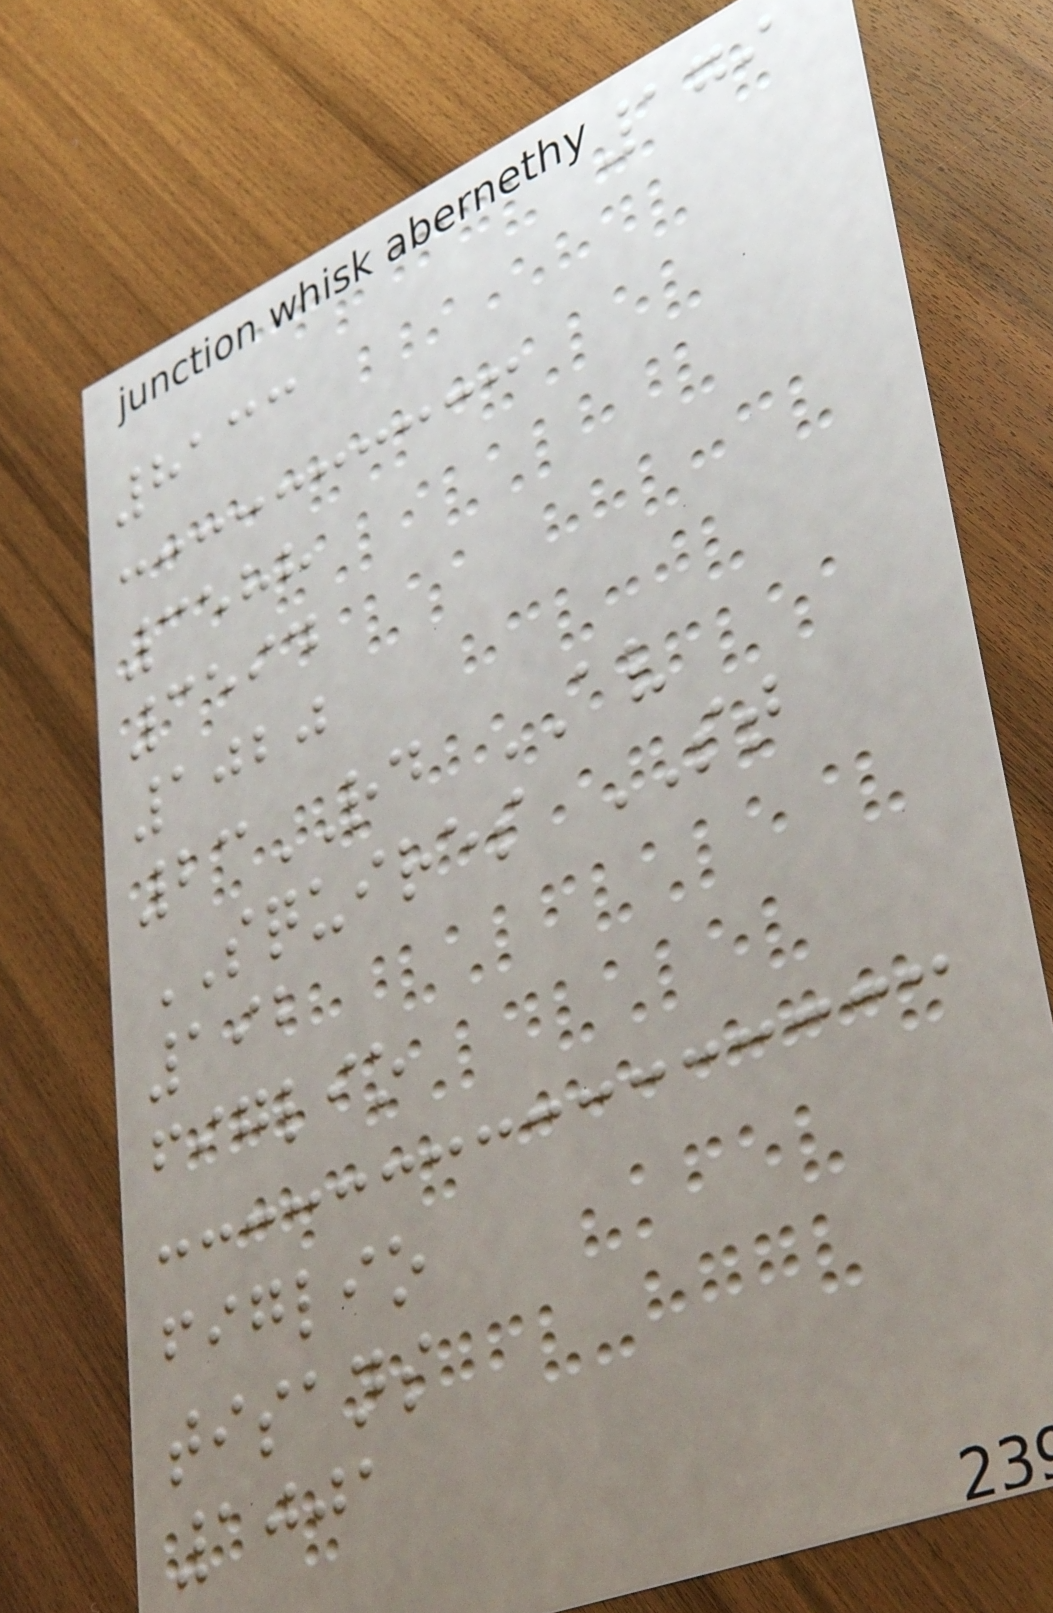179
8133
3588
3594
1020
23RD AV
SQUIRES ST
192
figlio
figlio
tisans
1001
